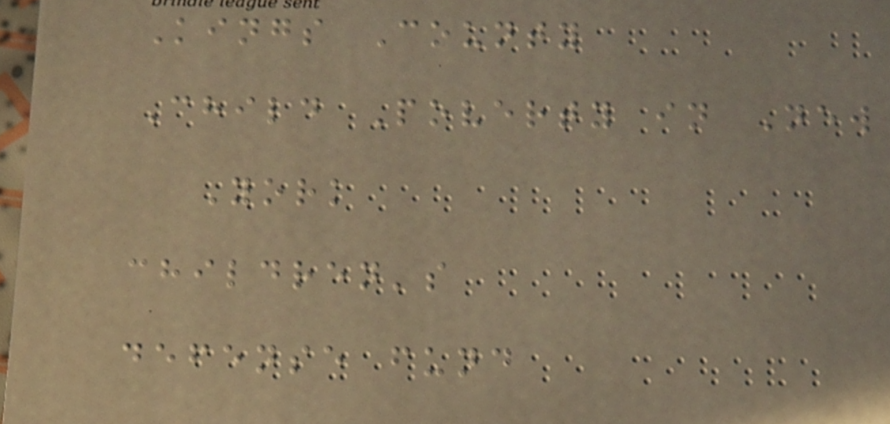Kings County
Child Poverty in New
York
children's
defense fund
